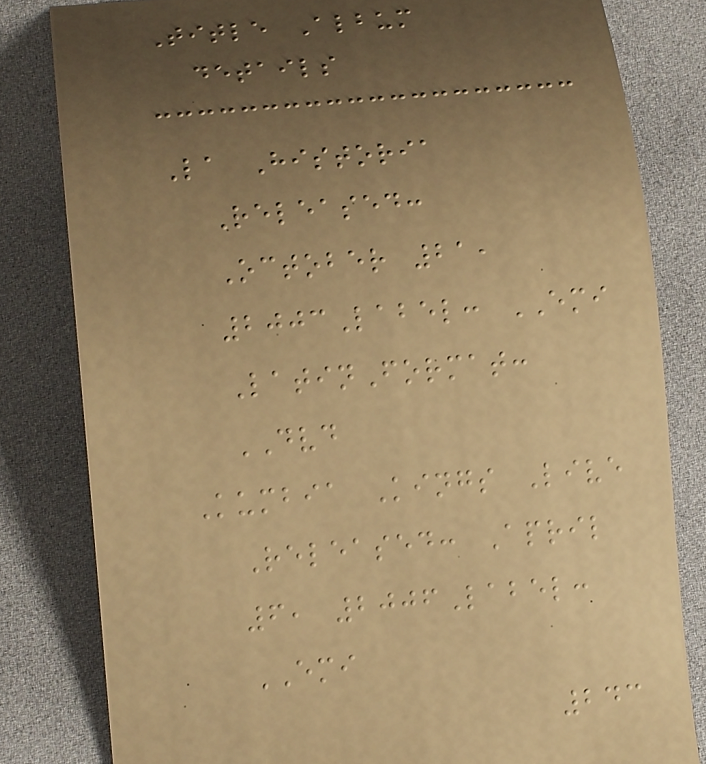Title Album
details
La Historia
Released:
October 21,
2003Label: EMI
LatinFormat:
DVD
Kumbia Kings Live
Released: April
6, 2006Label:
EMI
243
